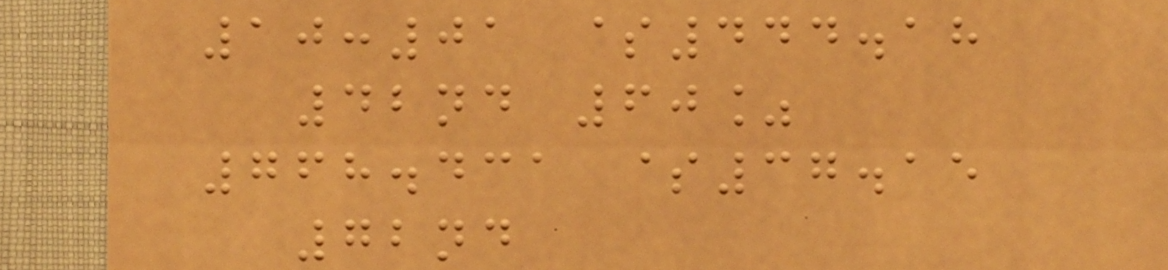10:01 $444.18
42nd 60%
768.431 $37.15
72nd
